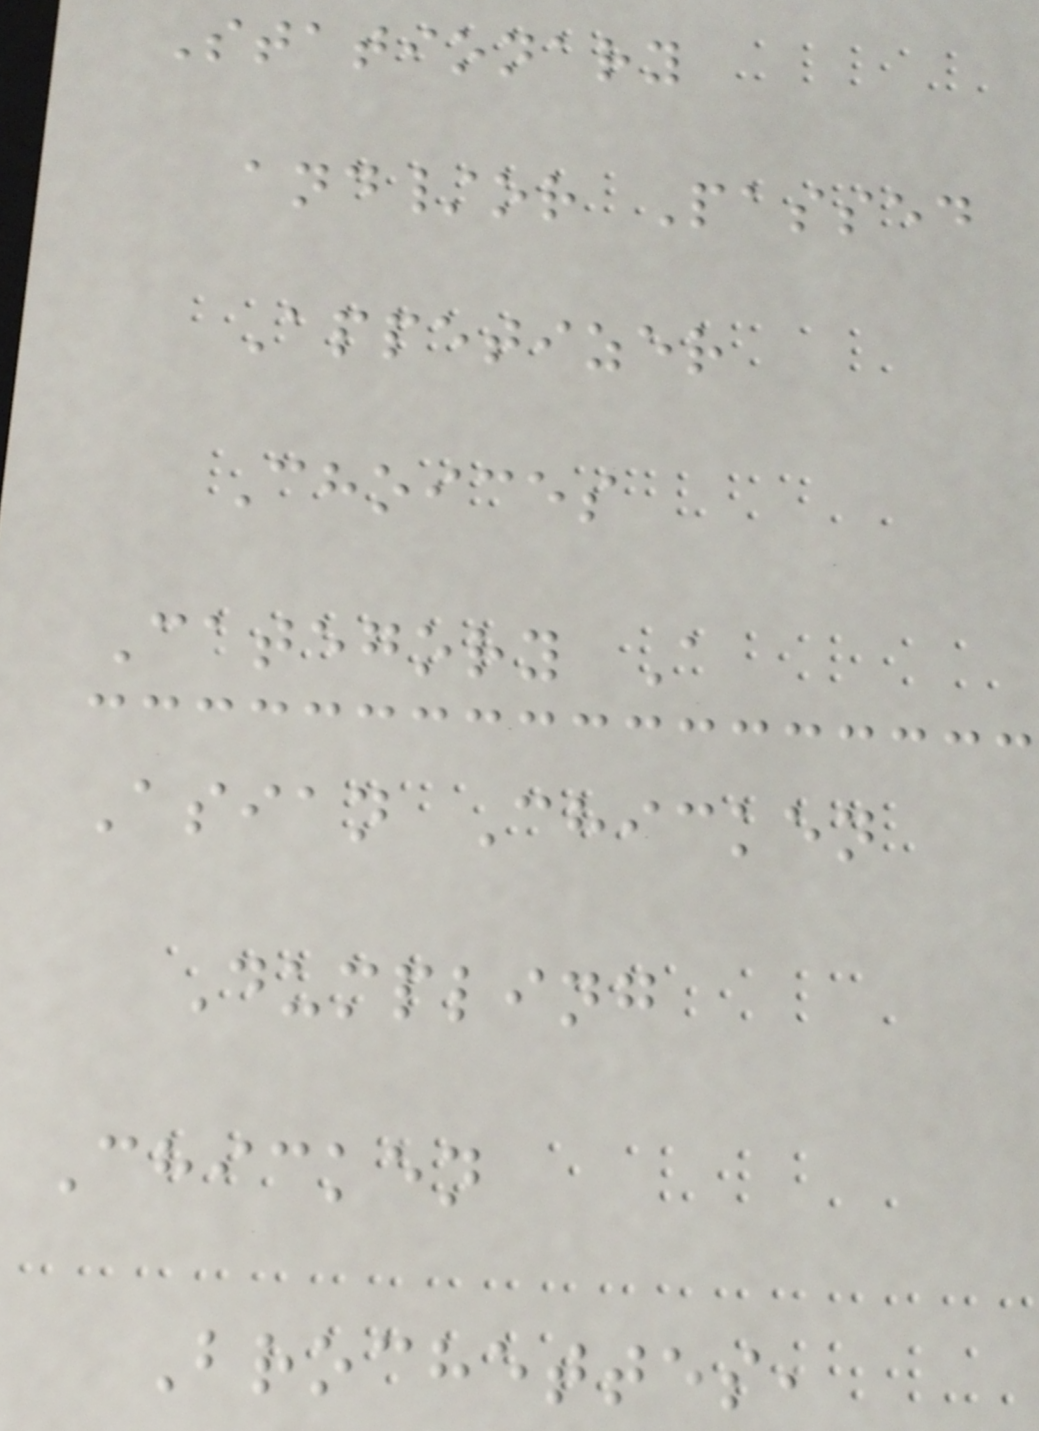Stationary
and/or Passed
Appetizer
Choices
Category A
Asian Chicken
Dumpling
Chicken
Brochettes,
